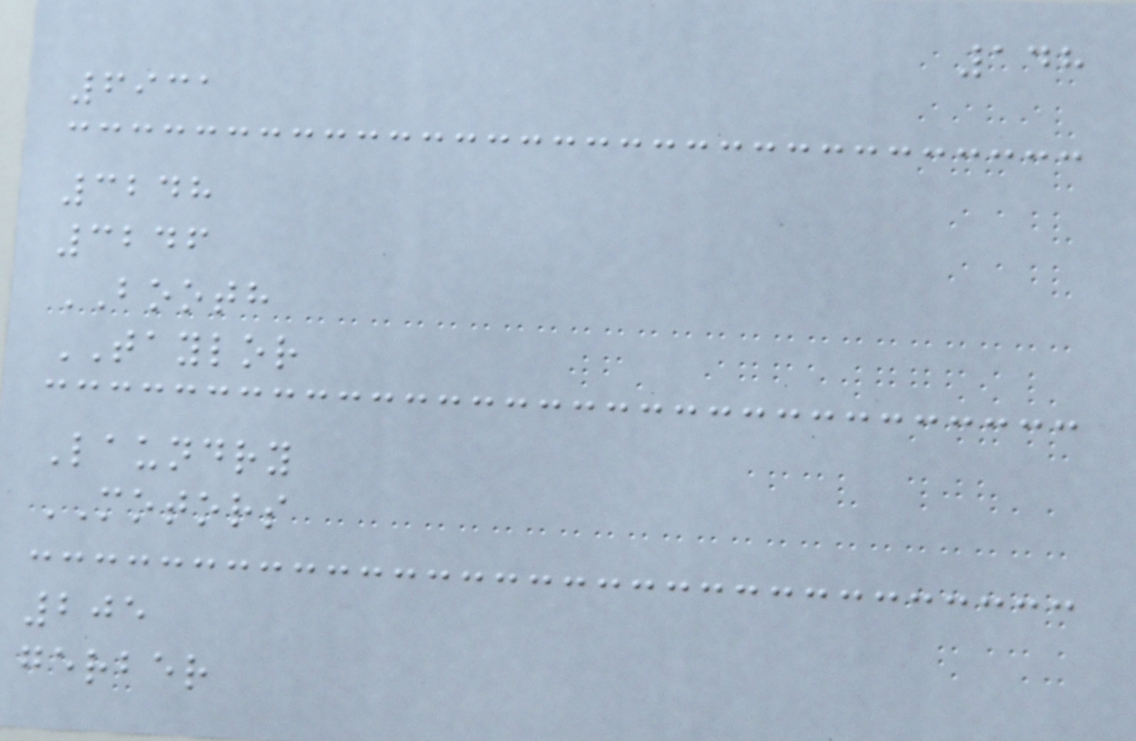148
6931
3248
3246
BOOTH
TAYLOR
Laundry
MOTORS
205
gerber
